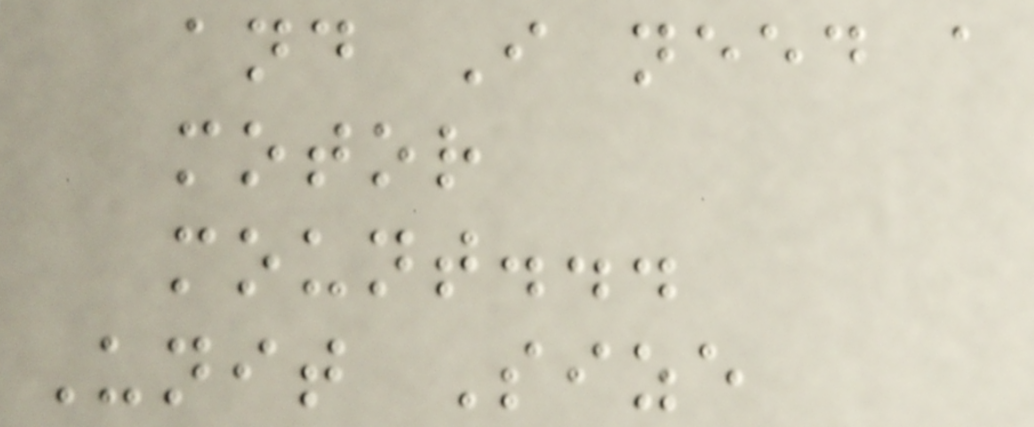and I need a
motor
mount...
Unit Size
